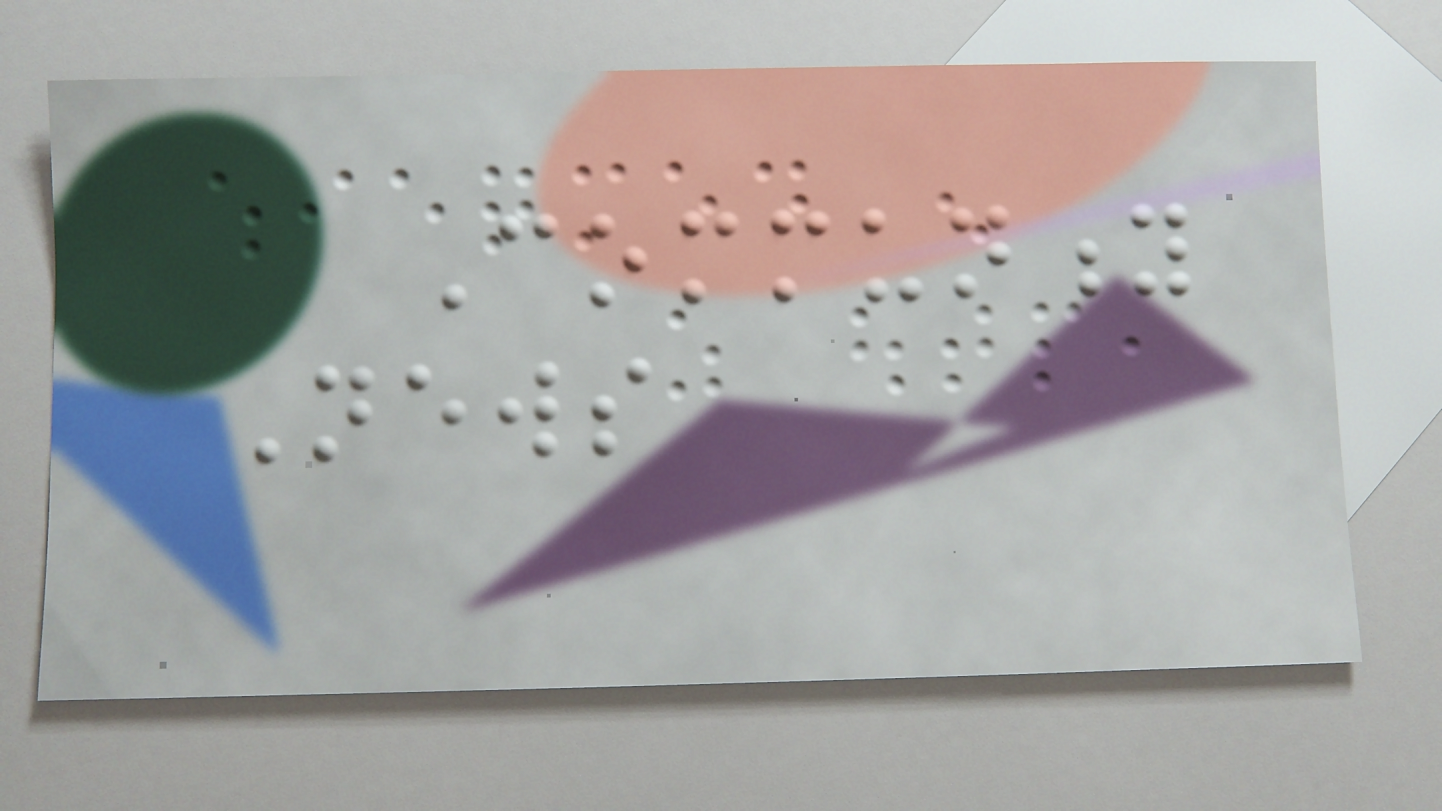Community
News
